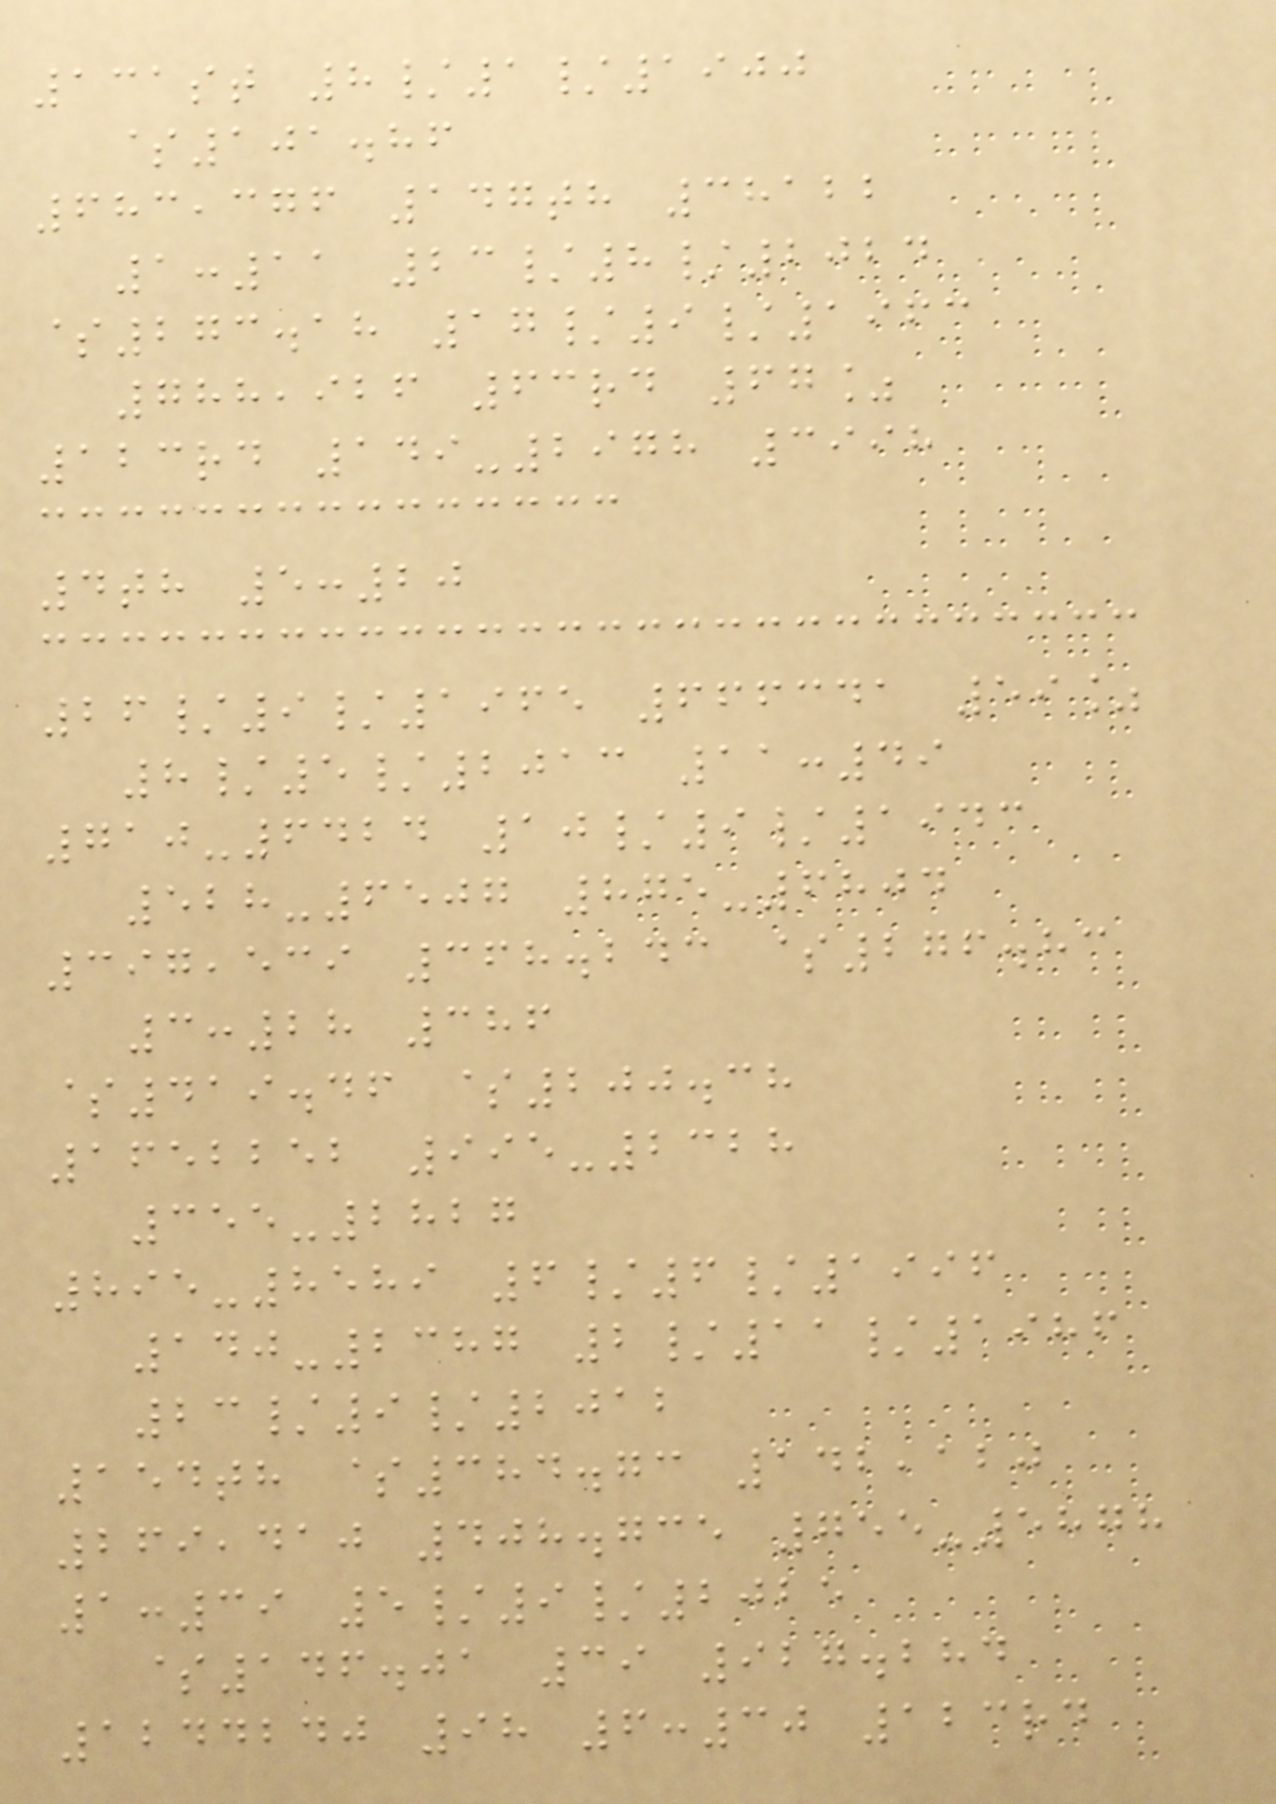131st 8/1/1900
$101.86
683,376 147th 38122
1:11 23/8/2024
$273.18 17/9/1963
788,926 63rd 67%
123rd 149-2978 3998
4th 5:20
26/9/1965 666341 59%
8/5/2013 11:49
710-6424 10/9/1943
528-6507 875-6804
397,539 368.243 $276.83
3:28 386
$419.46 $200.38
1652252 995-2328
355-2827
895-8589 6/6/1996
140-2387 2/11/1986
23/9/2012
154th $384.73 142,120
269,410 408.735 755-5878
1:39 5/9/2025
$146.01 39 927.284
1244240 98 6:30 123rd
